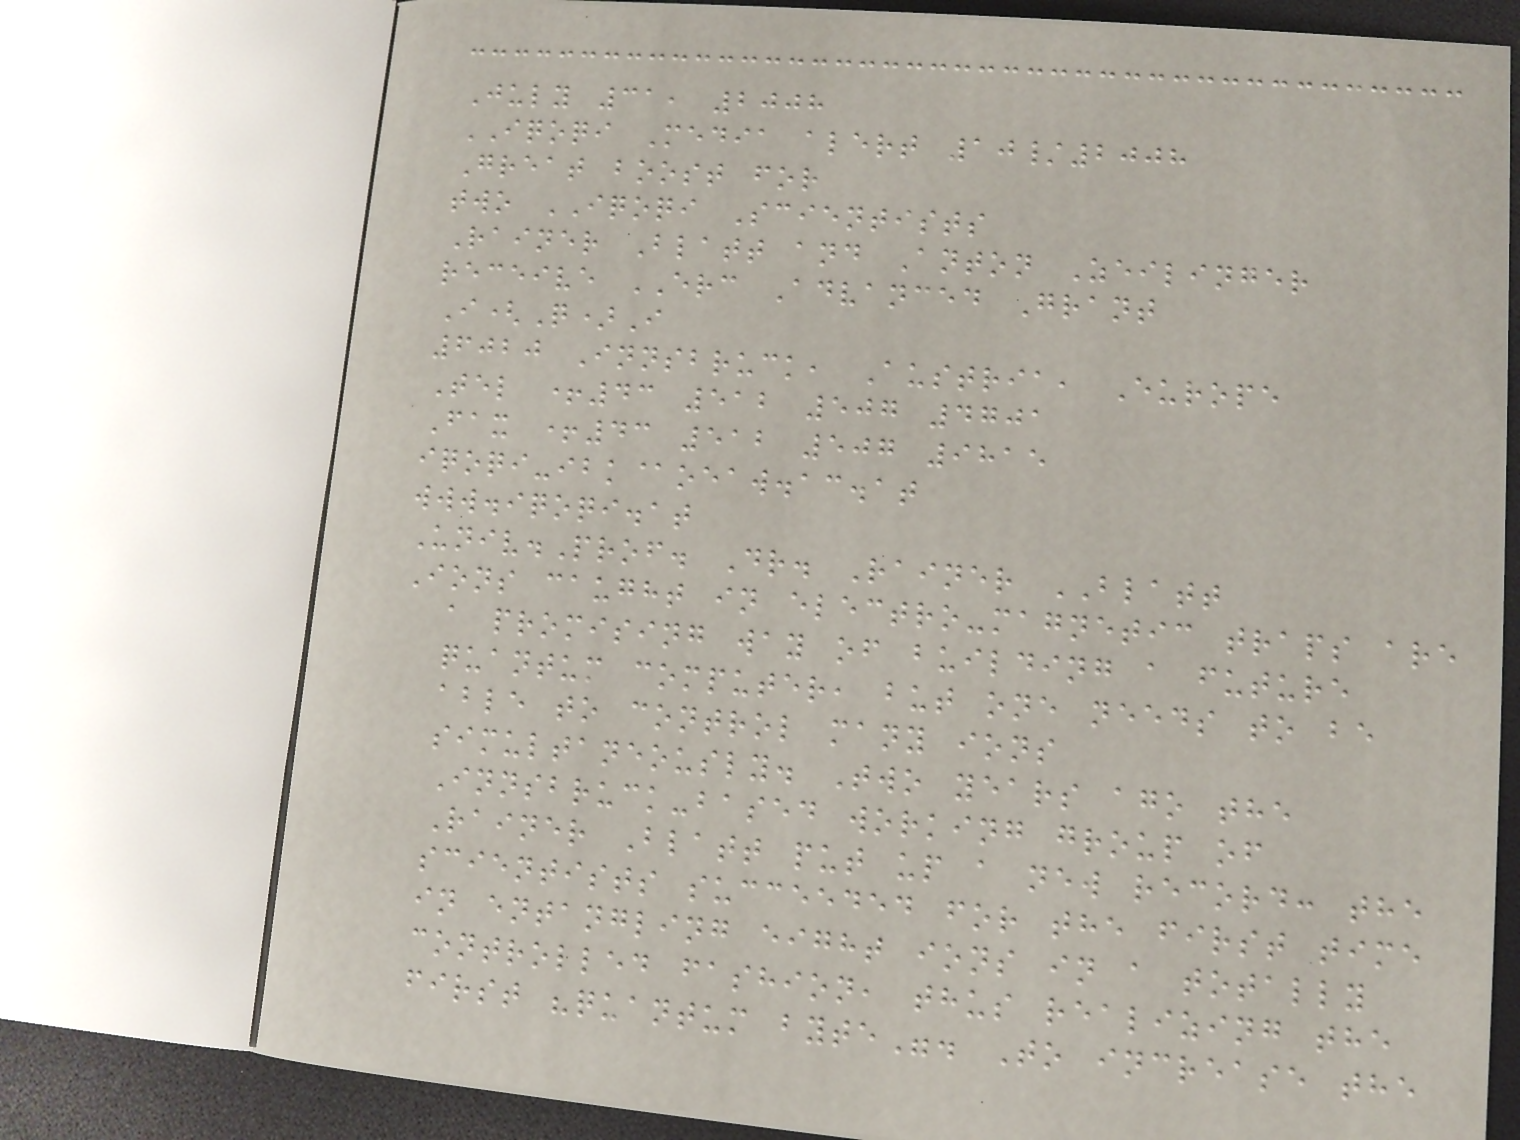July 31, 2008
IQOQI Media alert 10/2008
Great boost for
two IQOQI Scientists
Rainer Blatt and Anton Zeilinger
receive ERC Advanced Grant
I(Q)I
6020 Innsbruck, Austria, Europe
Tel +43 512 507 4701
Fax +43 512 507 9815
iqoqi-ibk@oeaw.ac.at
www.iqoqi.at
Univ.Prof. Dr. Rainer BLATT
Ions caught in electro-magnetic traps are
a promising way of building a future
quantum computer, but one needs to be
able to control many ions
simultaneously. Two years ago the
Innsbruck-based working group of
Rainer Blatt put up a new record: the
scientists succeeded for the first time
in entangling eight ions in a totally
controlled fashion, thus realizing the
first "quantum byte". To increase the
